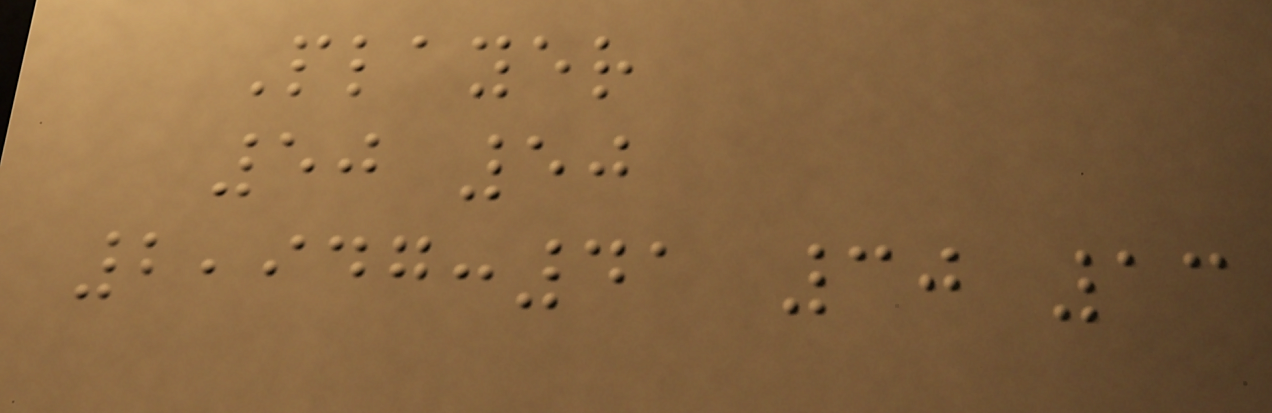Player
50 50
2,947:41 30 13
